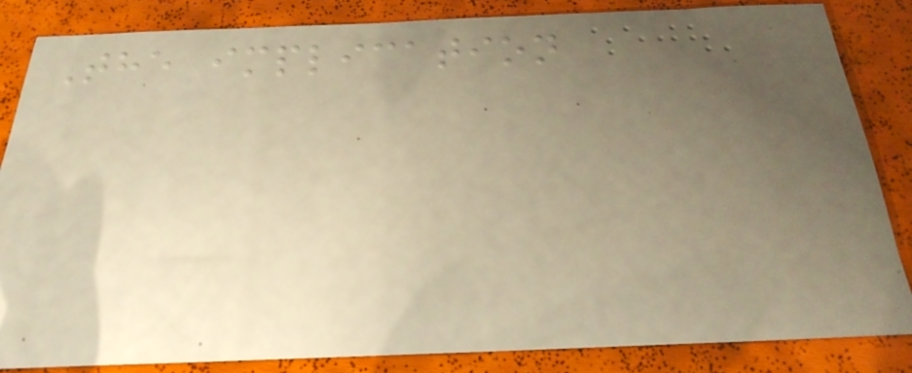The implication
